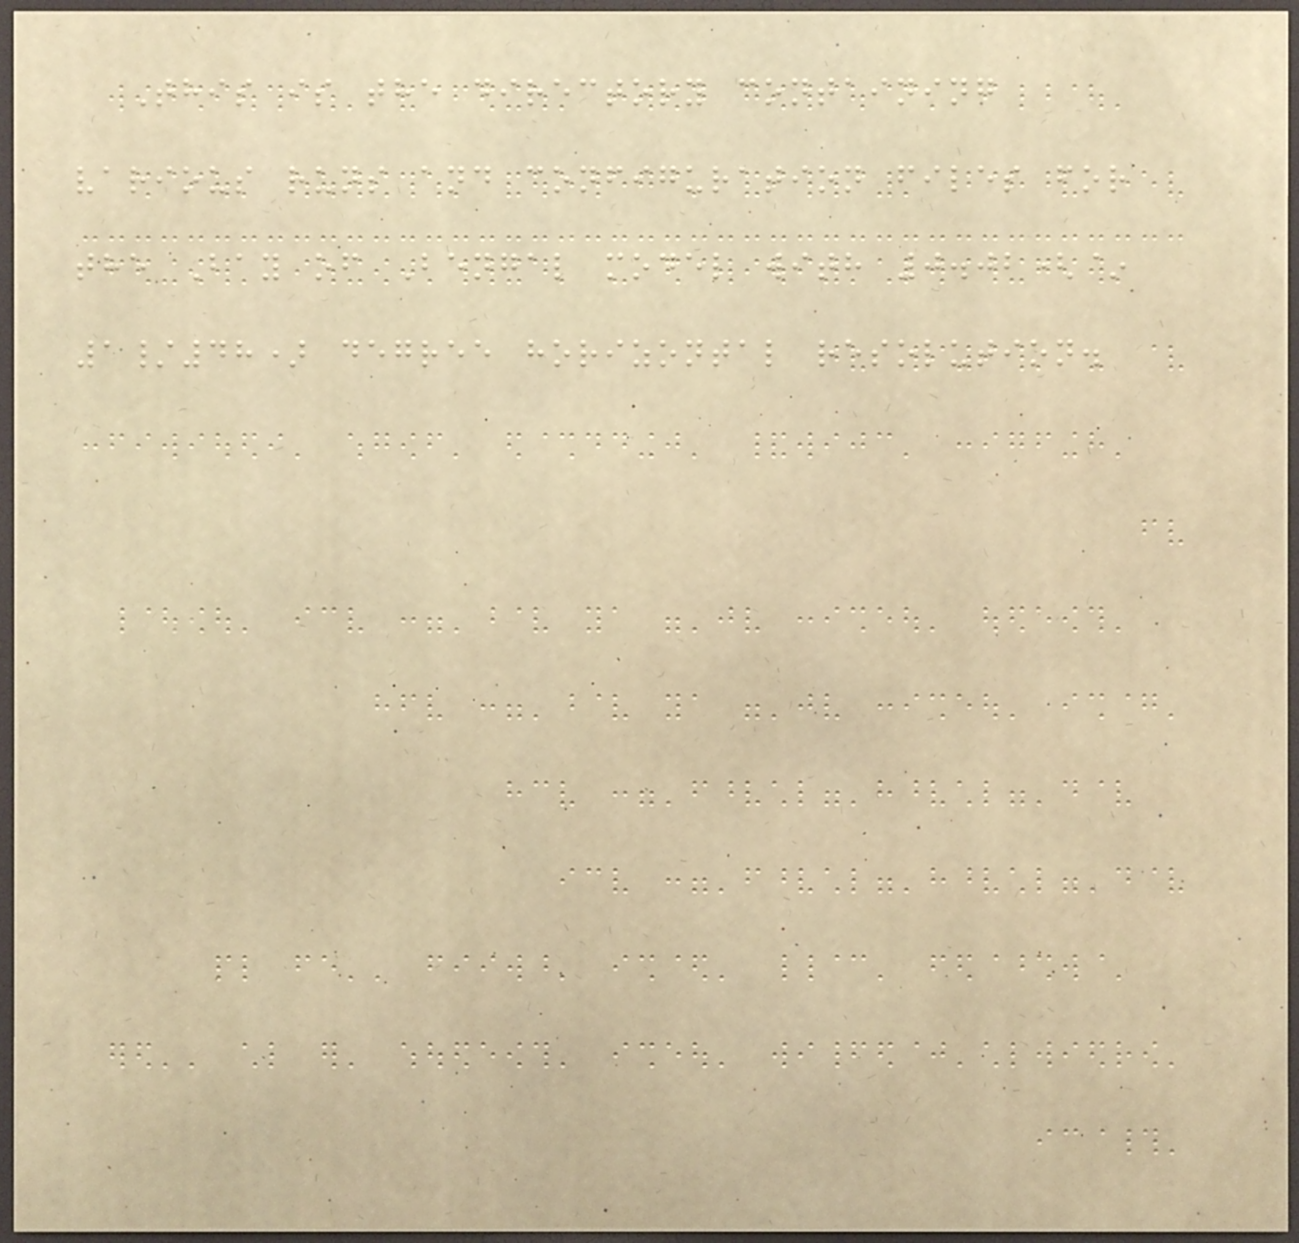This is the directory containing
various runs and configuration files for
the Bay of Bengal model with 0.02(~
1/48) degree horizontal resolution.
